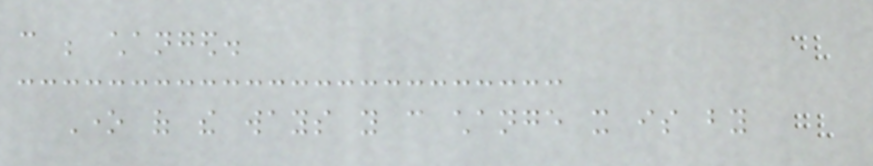can be changed.
One of the ways you can change it is by
